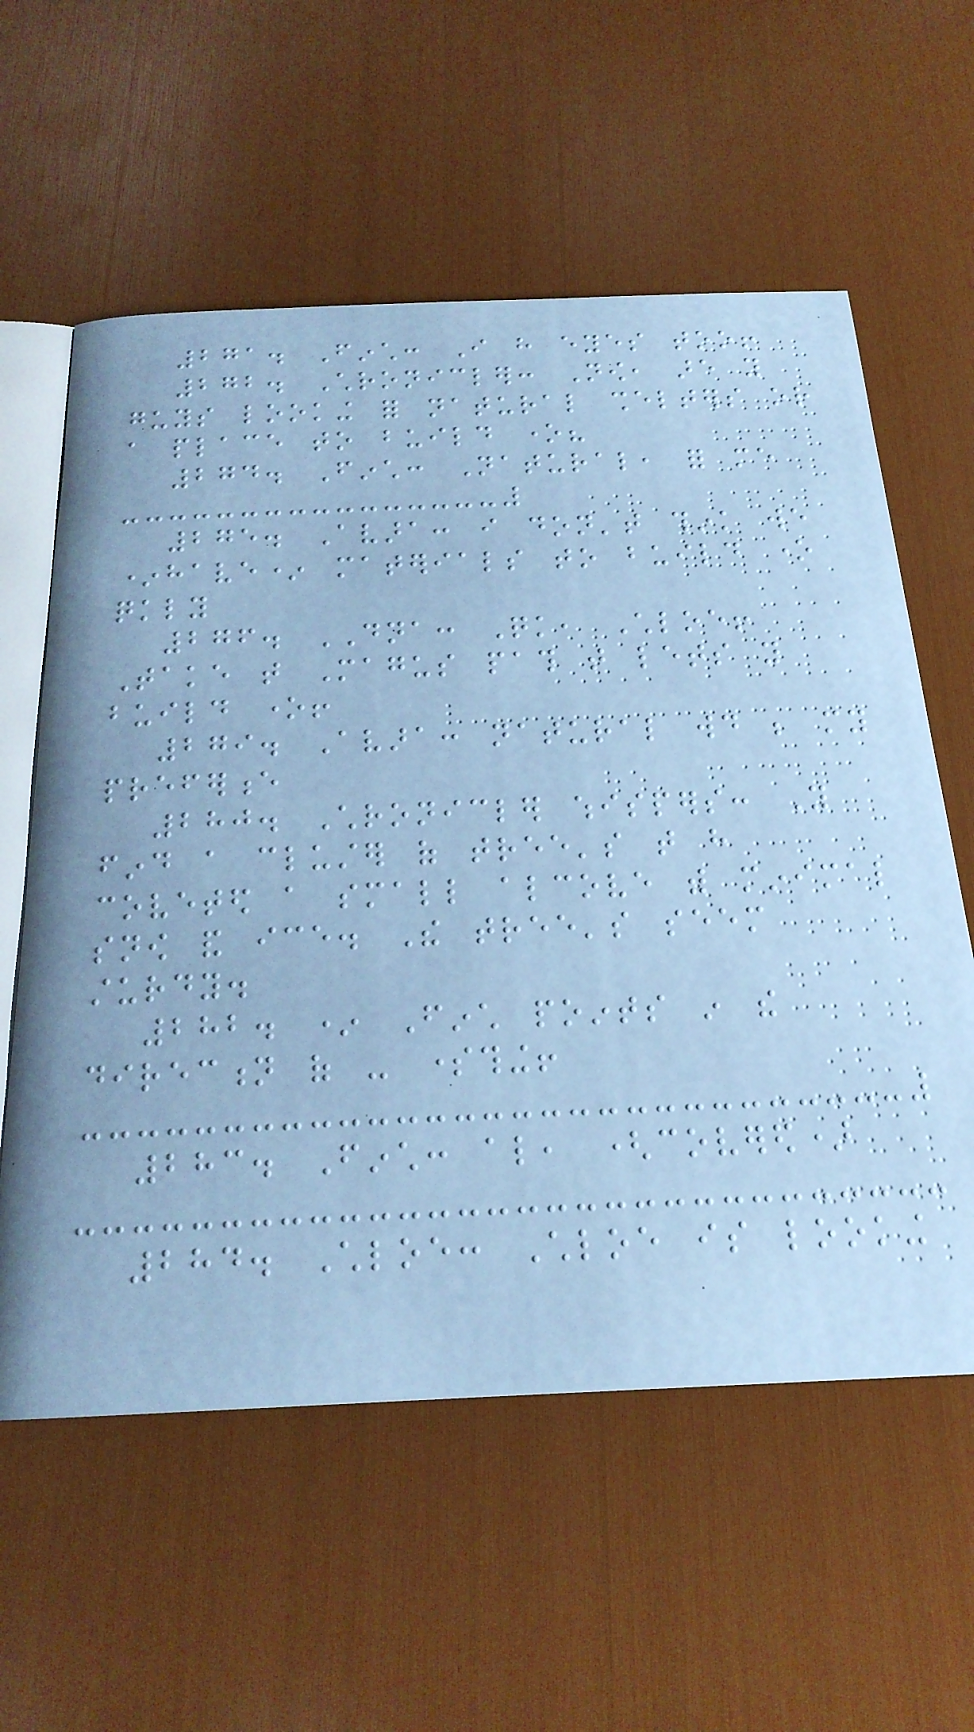271. Finch: I have eyes too!
272. Chronicler: Now, are you
guys looking for natural shelters or
a place to build one?
274. Finch: Natural, for me
275. Avara: i don't think we
*have* materials to build one
quickly
276. DNA: Quick, Chloe!
Take that Magus path that lets you
build one!
279. Avara: natural would be my
preference
280. Chronicler whispers: You
find a cluster of tree's that have
coveted a small alcove with minimal
snow and ice. The tree's seem
sturdy.
282. * Finch points in the
direction of - something!
283. Finch: also, (covered)
284. Chloe: Chloe is looking
